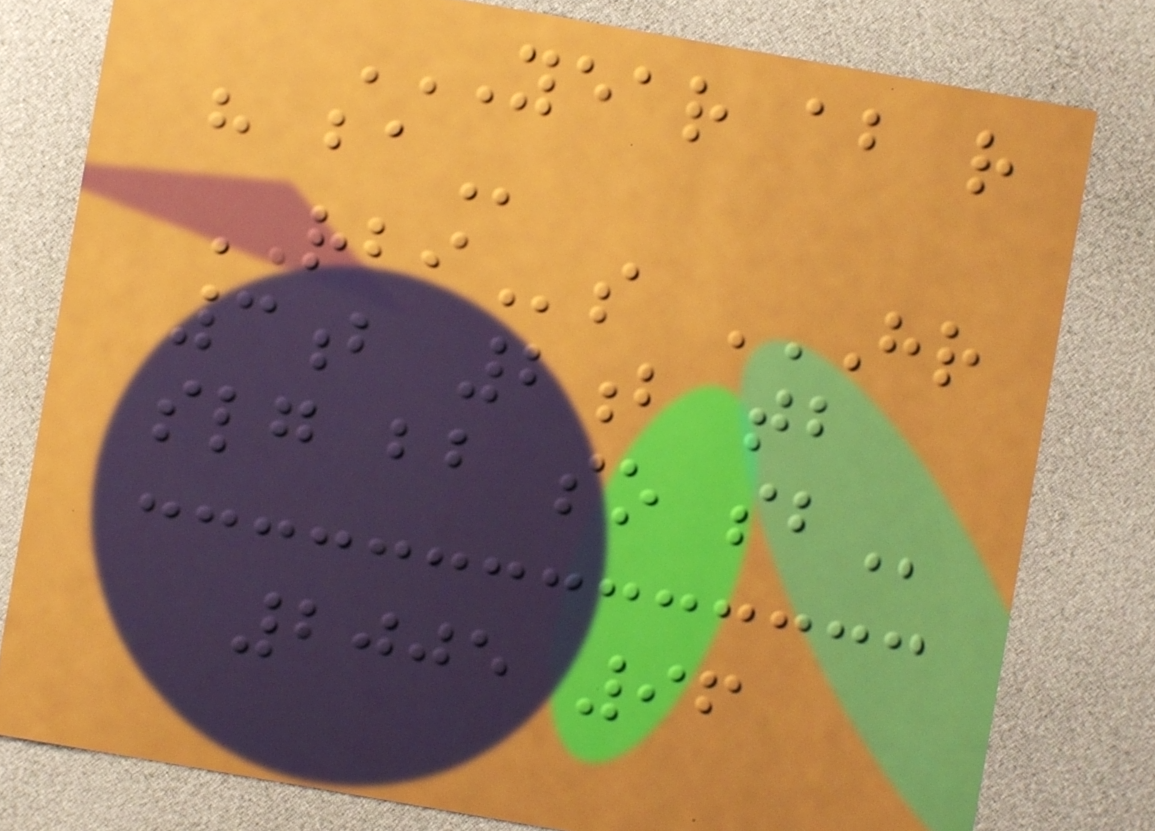YEAR AB R
H BA
RBIs HR
3B 2B TB
SLG BB SO SB
2005 96
